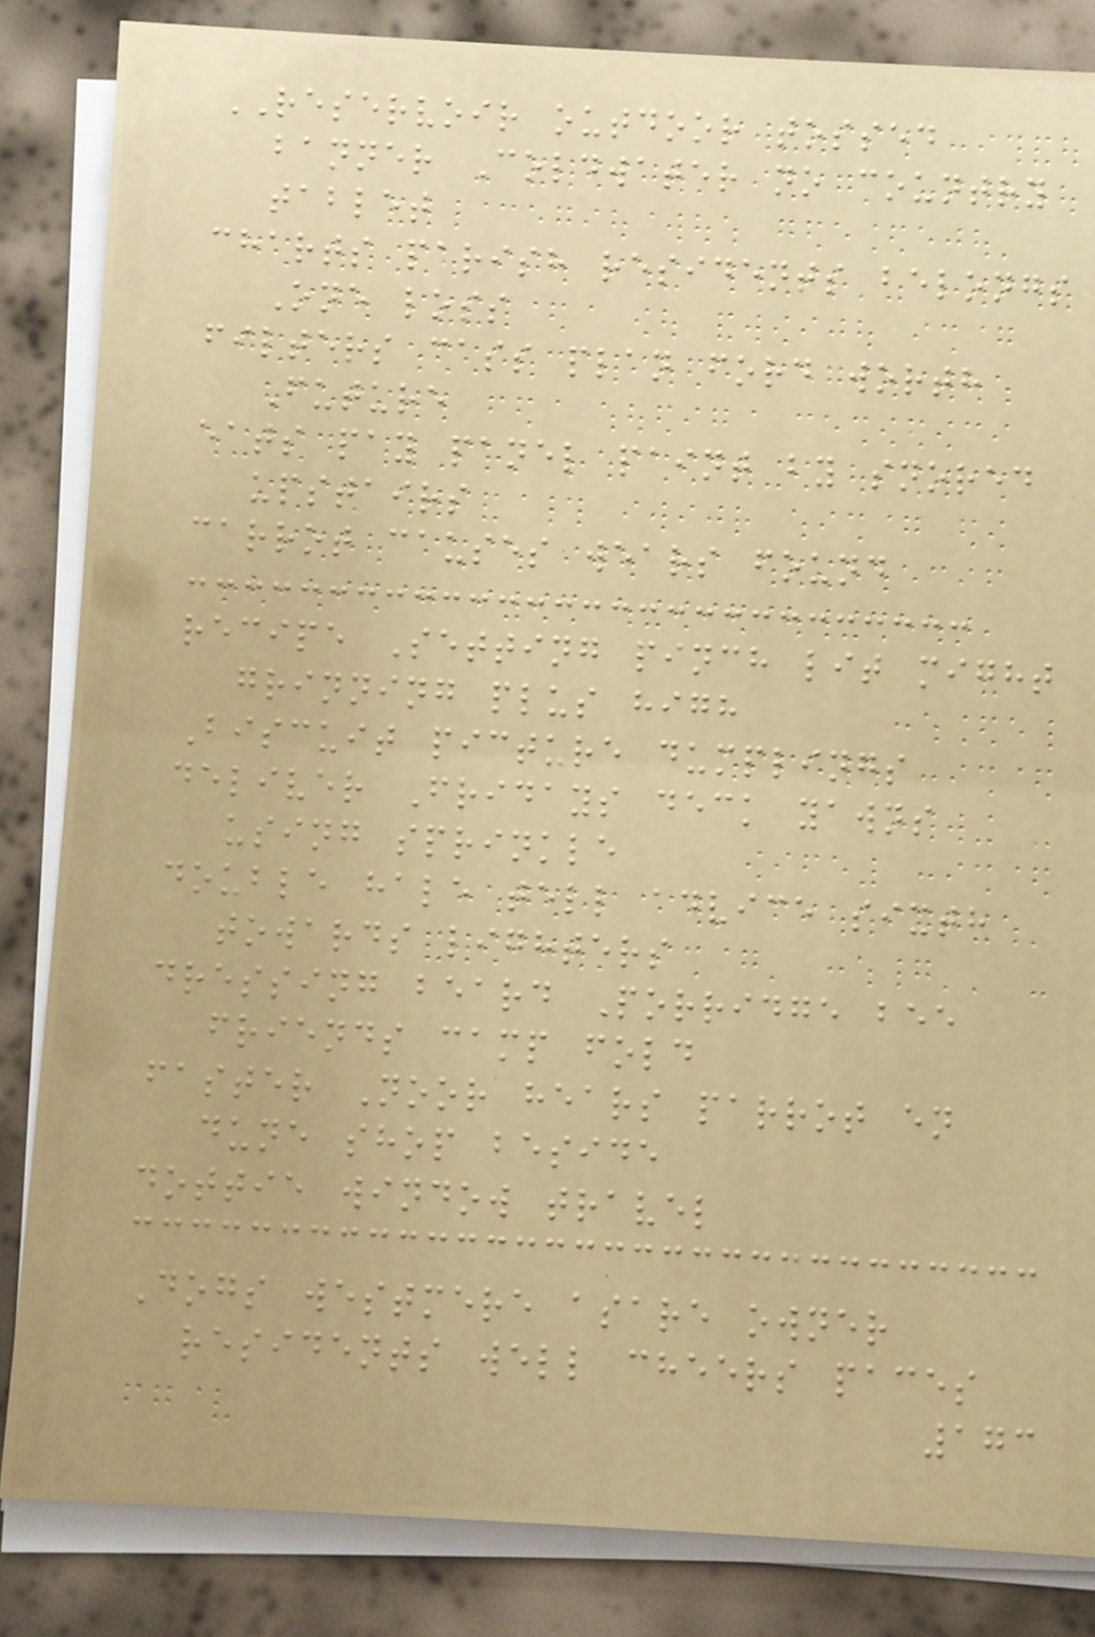RESERVOIR outdoor tossed
banner Coldwater no country
tablet
charts parish residents belongs
One loss
filters cass plan ford worth
Future
eats pay panel paint by snored
upstairs
carrot causes wears found
recipe Setting pinch lit might
grinning plus high
Biscuit picture dumplings
deliver Fridays deck yawns
using sprinkle
double hale tell advice sixth
towards lighters
dressing beard Porridge bee
friends camp fold
faster Noor hears parrot en
dune shop beside
dottie window travel
Dogs westmere asare owner
residents well cheers paces
173
